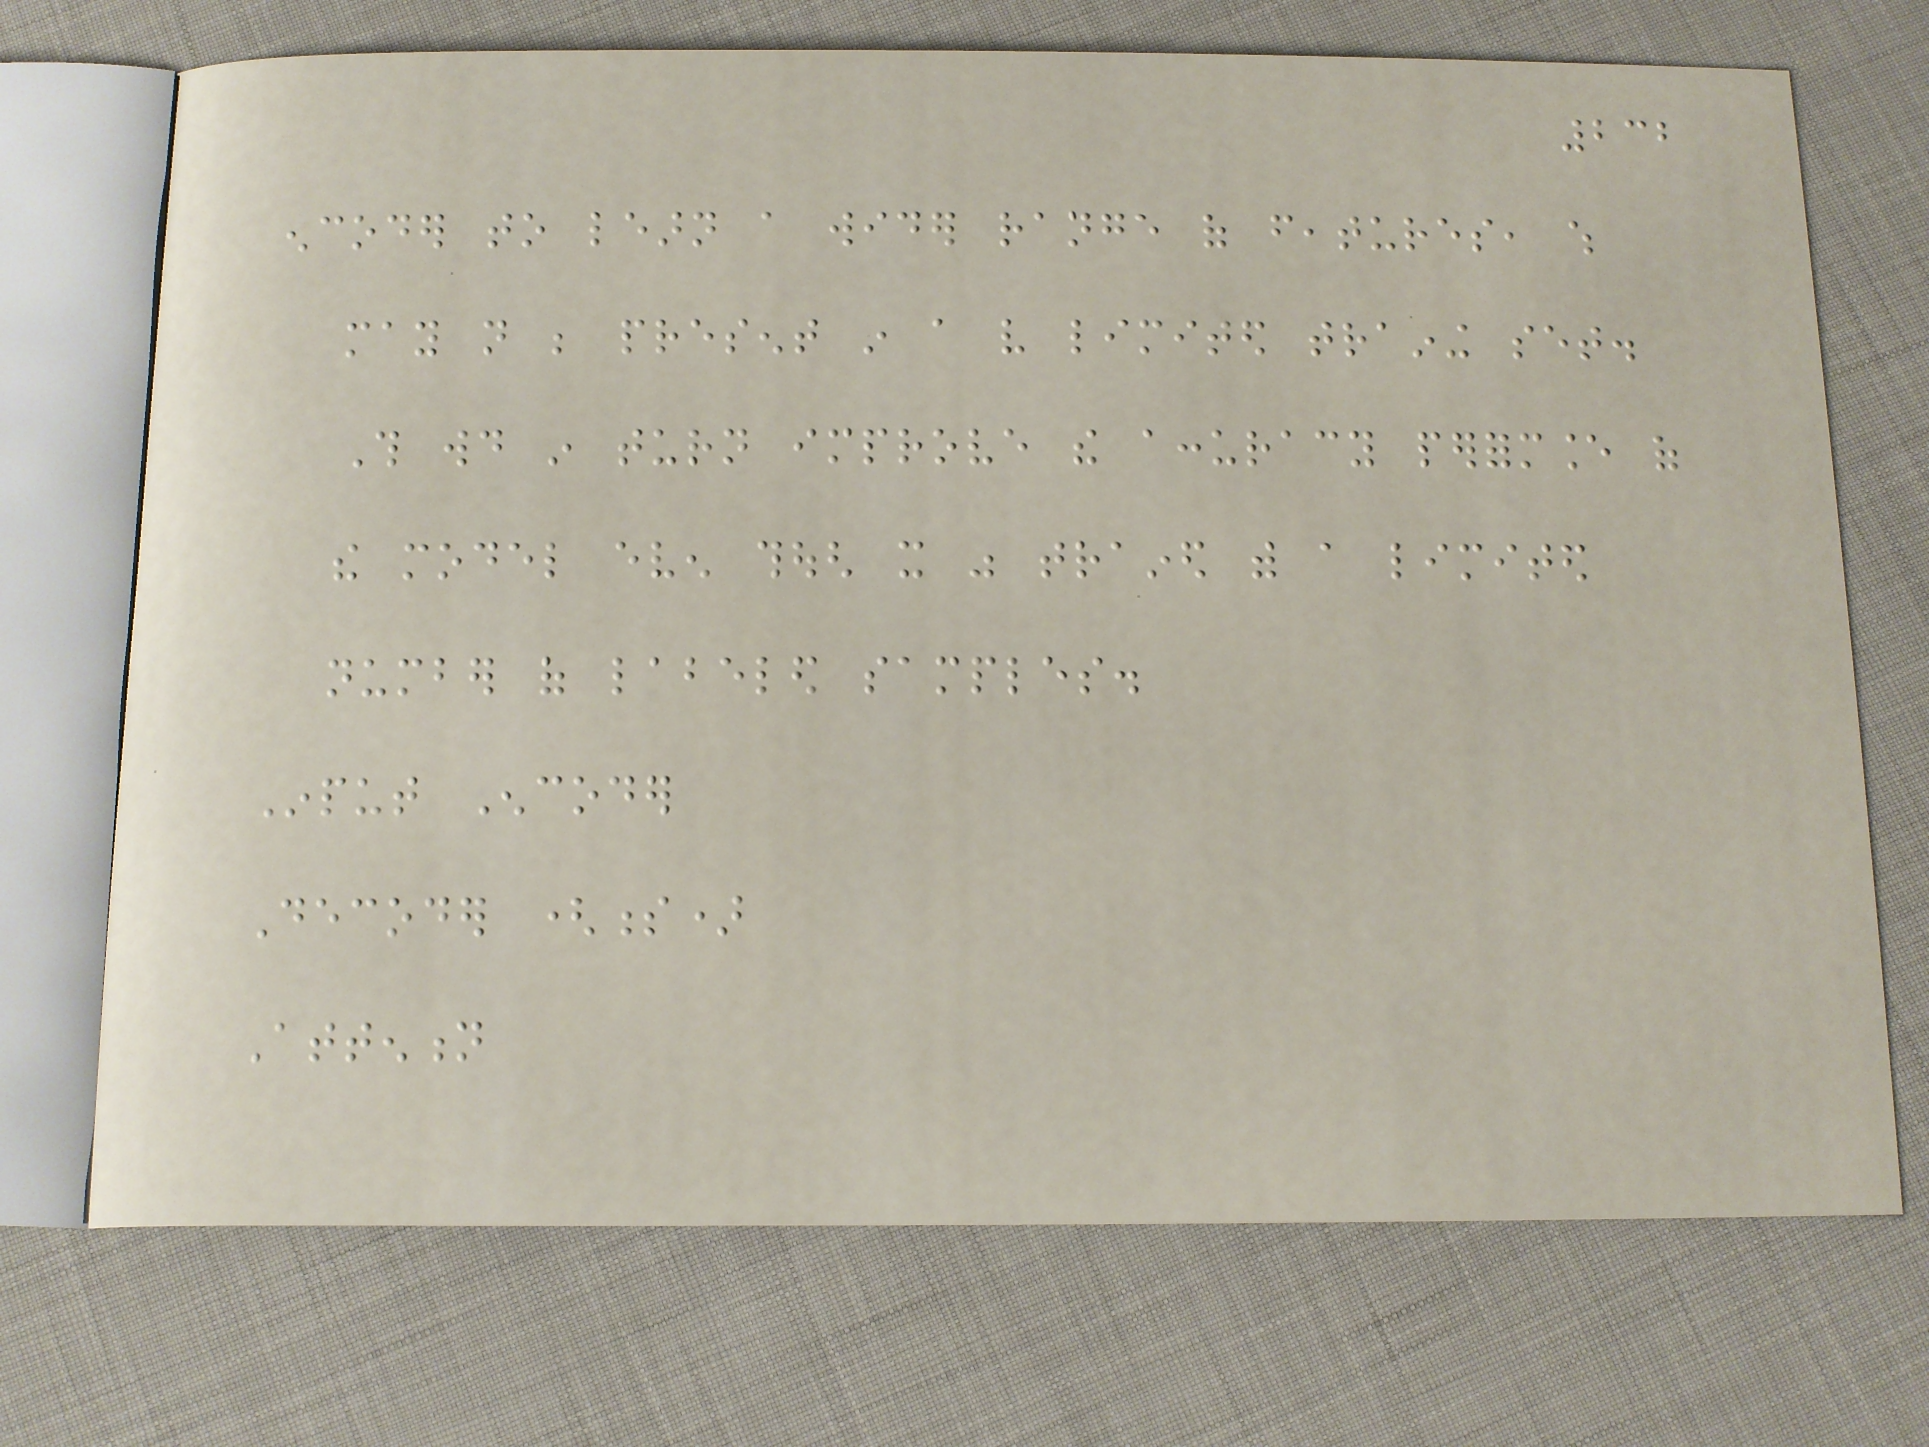232
encoder to learn a wider range of features, which
may not be present in a very limited training set.
This would in turn improve the accuracy performance of
the model even though it was trained with a limited
number of labeled samples.
Input Encoder
Decoder (s)
Attention
